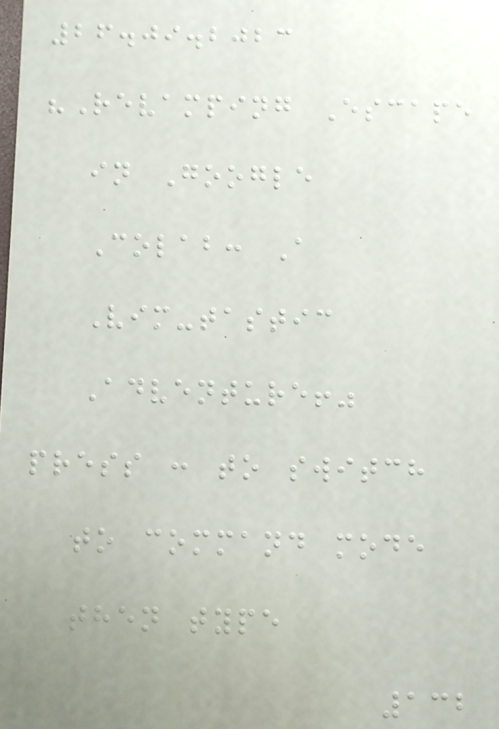26.09.2023
"Revamping Escape
in Google
Colab: A
Vim-tastic
Adventure!"
press : to switch
to command mode
then type
132
